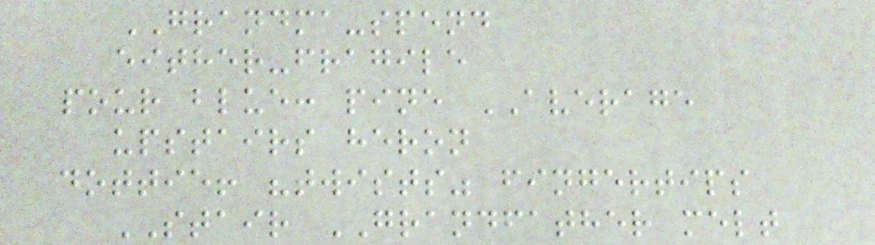GRANDMA-spend
either-fragile
pour blue: pine AVERAGE
upstairs heron
dottie! "twists" fingertips
STAIR GRANDFATHER melt
